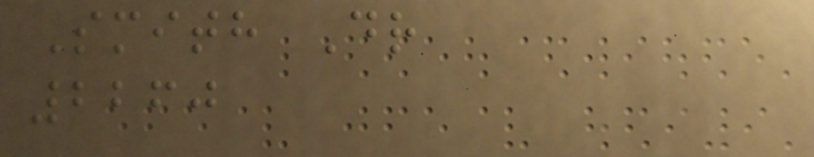Smith Dr
2260
